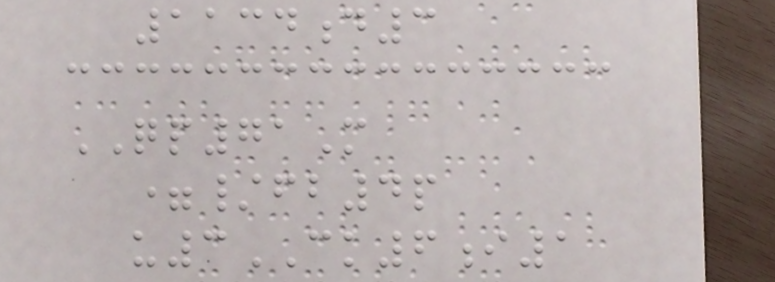1134d3
QP71M
=/fb4p
u3CK6i1
